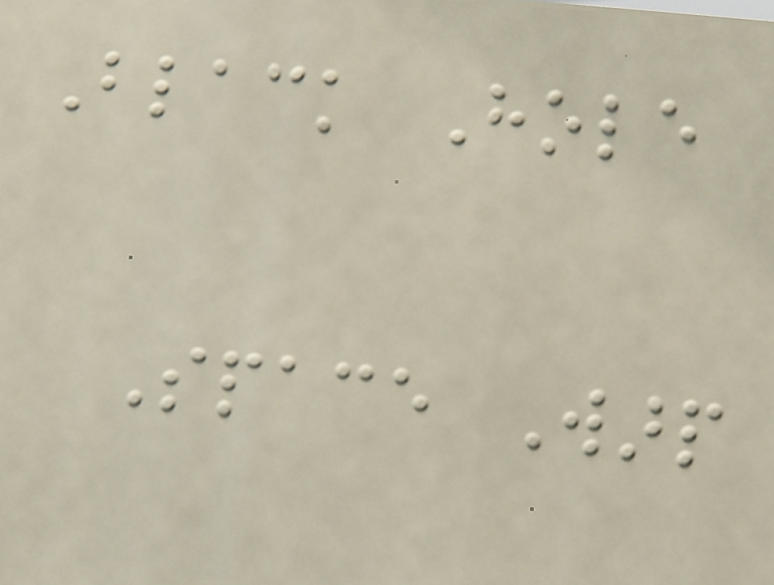Black Hole
Space Warp
